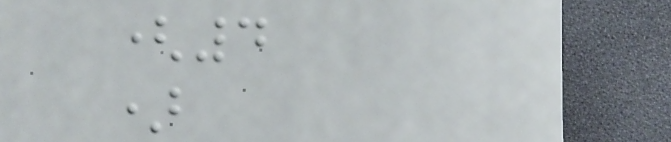(4
)
